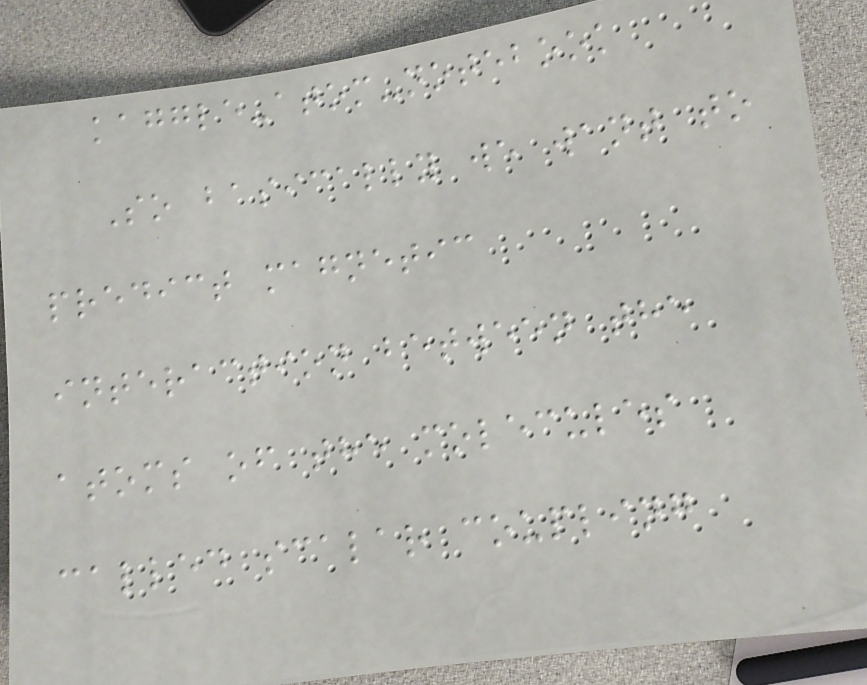kaggle-atom-notebook
So basically we want to
predict magnetic
interaction between the
atoms of the molecules
called scalar coupling
